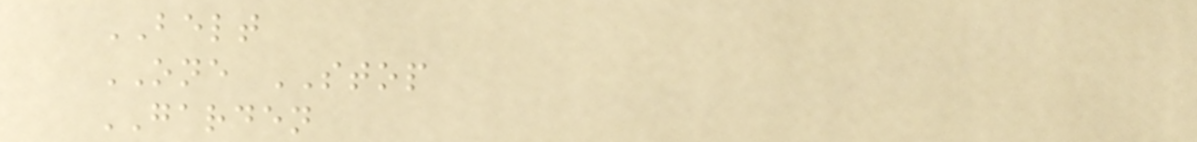BELT
ONE STOP
GARDEN
